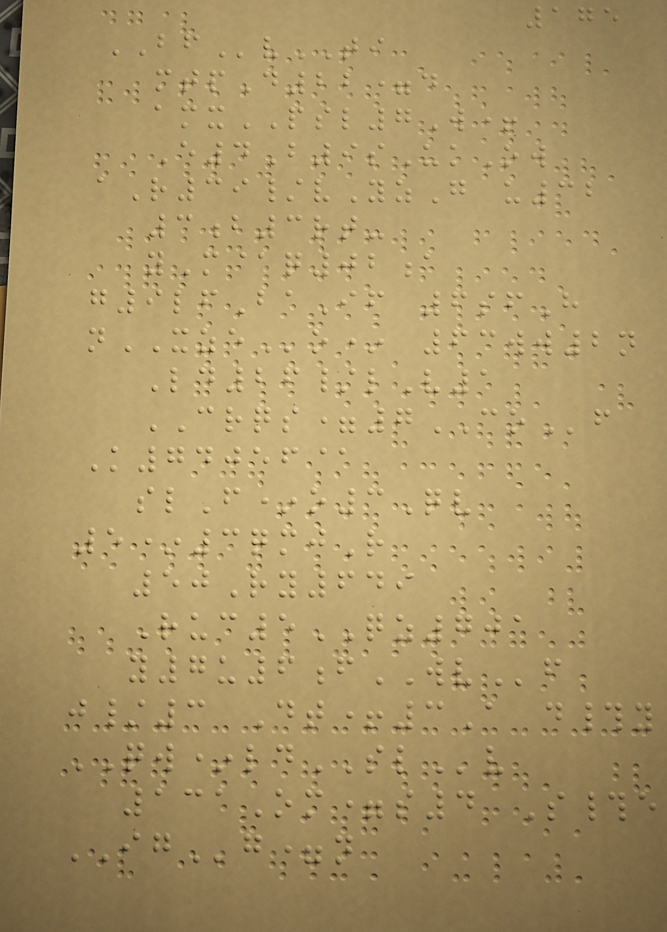175
BFvTI
mtpD22=d
amxPSL7W+
E4B9sUkOw
aR39/vYzG u32
3b3rt-
yM@q02a
g9lfBaIf 6sfH
nXZEo* 63ww2n
Ld26/lV1
CRQS=7COf
K74056@
slF*o3Qv
5*3qmjR
50Ry649
Ruc5QZ701
y7u6fWVf
j/3 Dt+3A d#y
QW*ldSLv
131Om=s4 S#e
IGg=n
